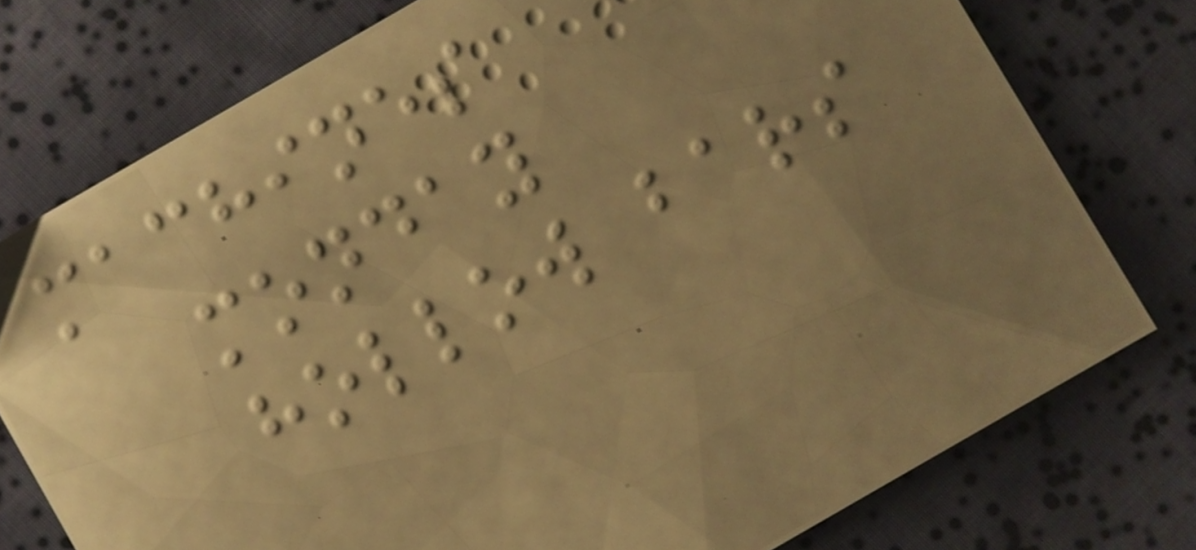machines
monday
hollow bars
